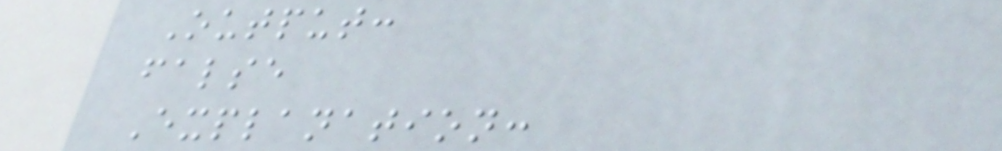Output:
false
Explanation:
